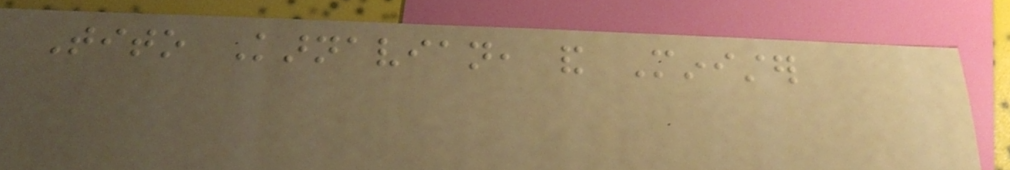Tito Karnavian, and Minister
